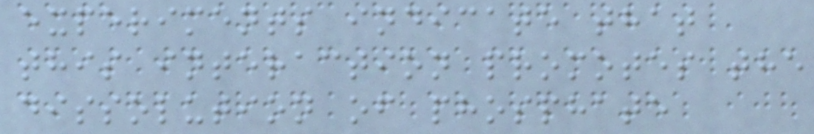experiments indicate that
this interaction promotes the
dissolution of phosphate
